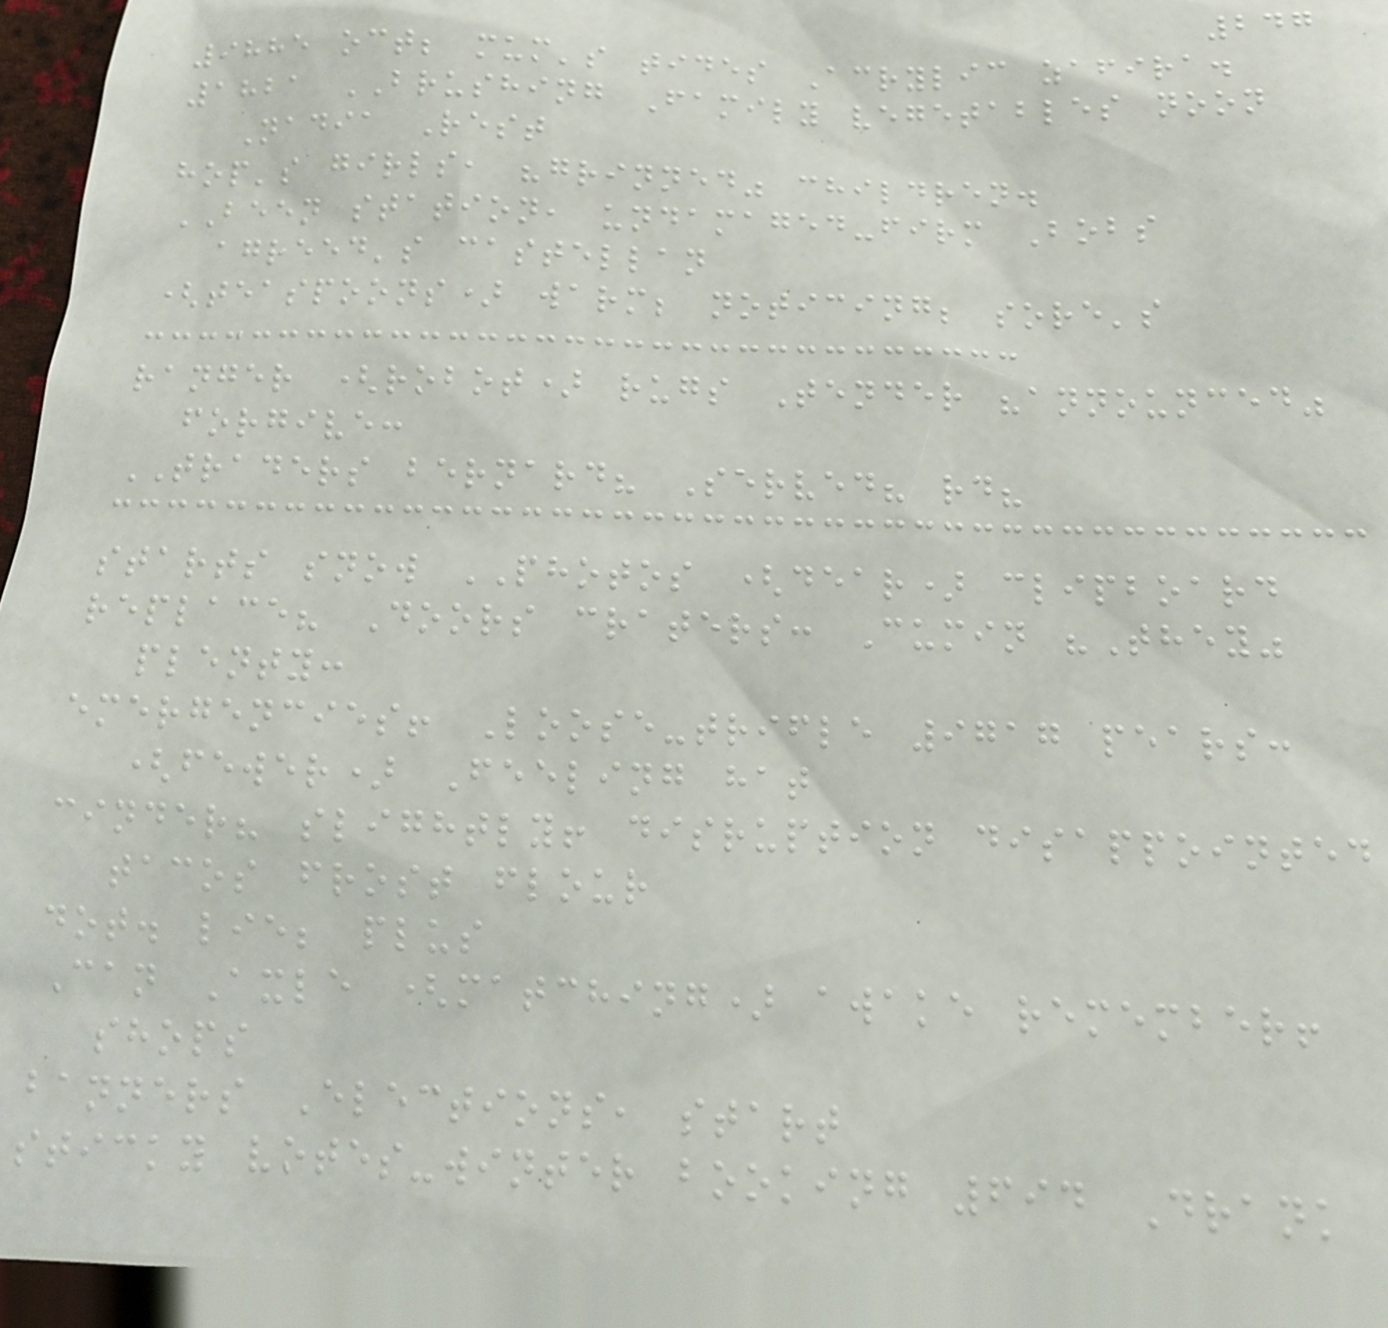247
9885 oct; mum's tides Acrylic zafira.
1821 BRUSHING Family vegetables noon
Nadia Rest
hop's girls, "grinned" children.
BEEN station, undamaged-firm Bobs
agreed's castellan
(teaspoons) warm; noticing; sore's
ranger (robot) rugs Tender "announced"
forgive:
TRADERS bernard? Served? rd?
starts snow PHOTOS (dear) clipboard
replace? Doors craters: Cumin "They"
plenty:
emergencies! Loose-trifle 9717 pears:
(fewer) Feeling hat
cinder? slightly! disruption disappointed
tacos frost flour
dot. lie; plus
Can Axle (matching) awake remember!
shops
banners Elections, start
sticky votes-winter booking 694 Drank
